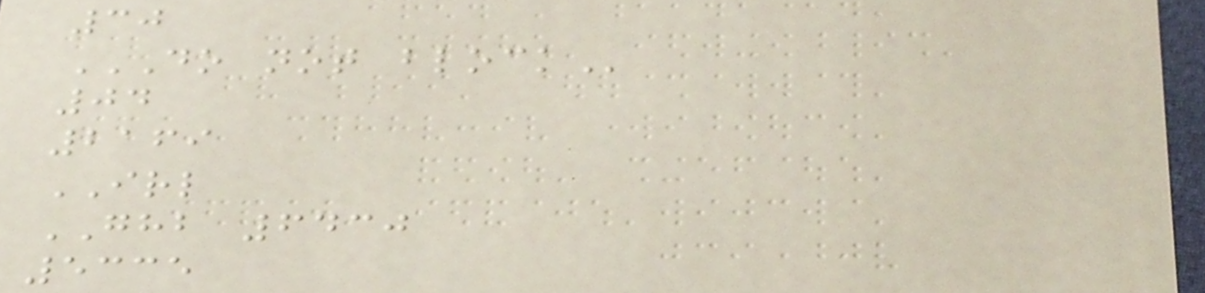30
DO NOT BLOCK
04
2169
IRL
GHB 6430
5335
